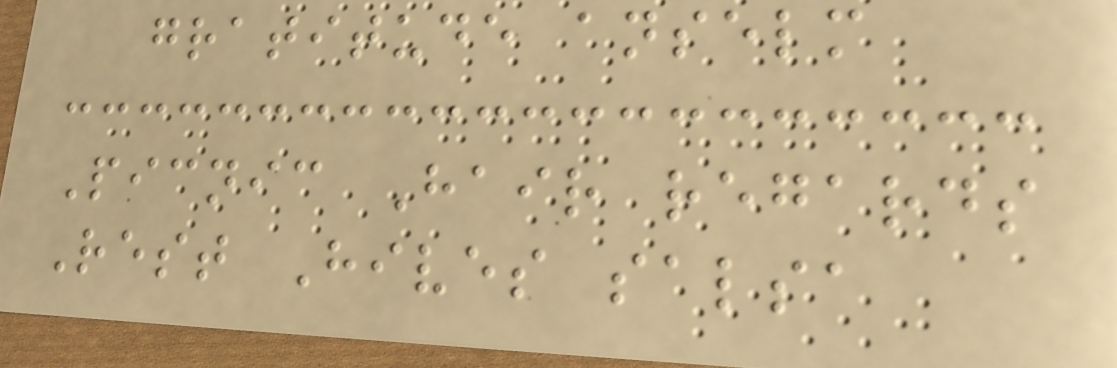gratitude anselm
Picnic Hair regards
Rest Hives salsa
